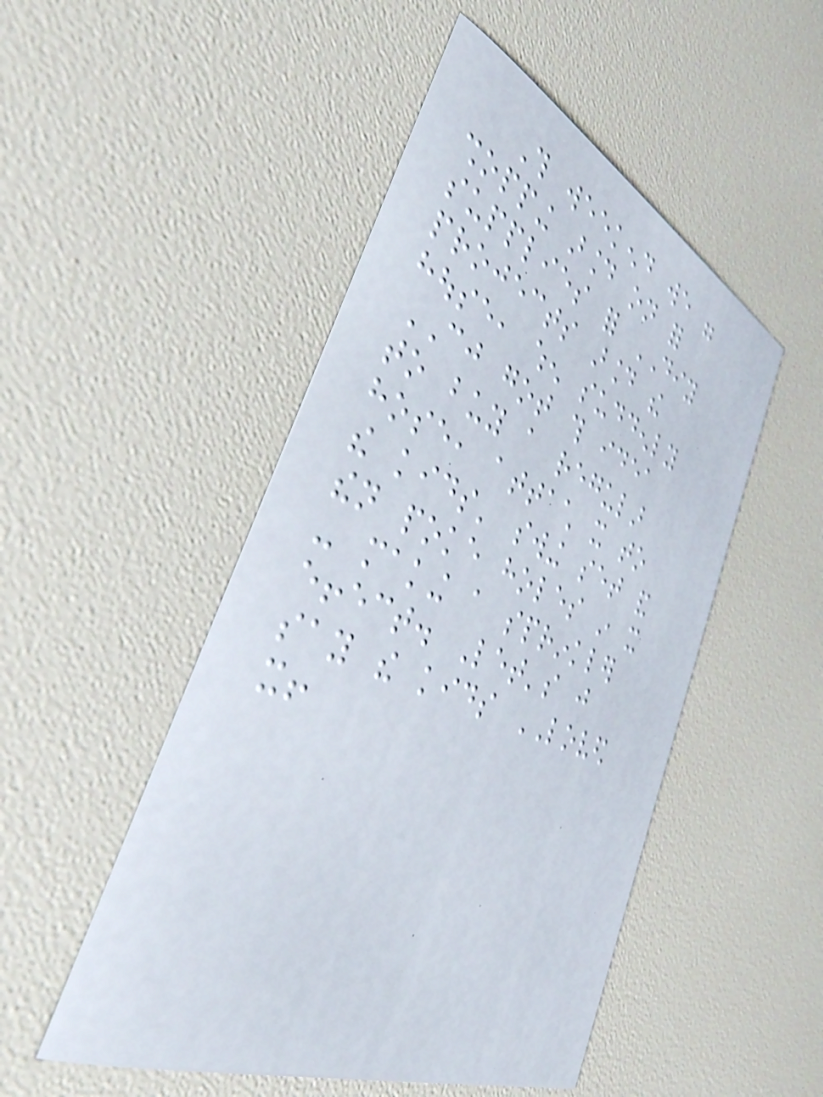This weekend we were
shopping around on for
supplies for DIY
projects around the
house, when suddenly
CJ got this idea
to buy a regular
hose, attach it to
the kids' swing set and
then poke holes in it
- making a sprinkler
effect. Let's just
say the kids LOVED
it!
